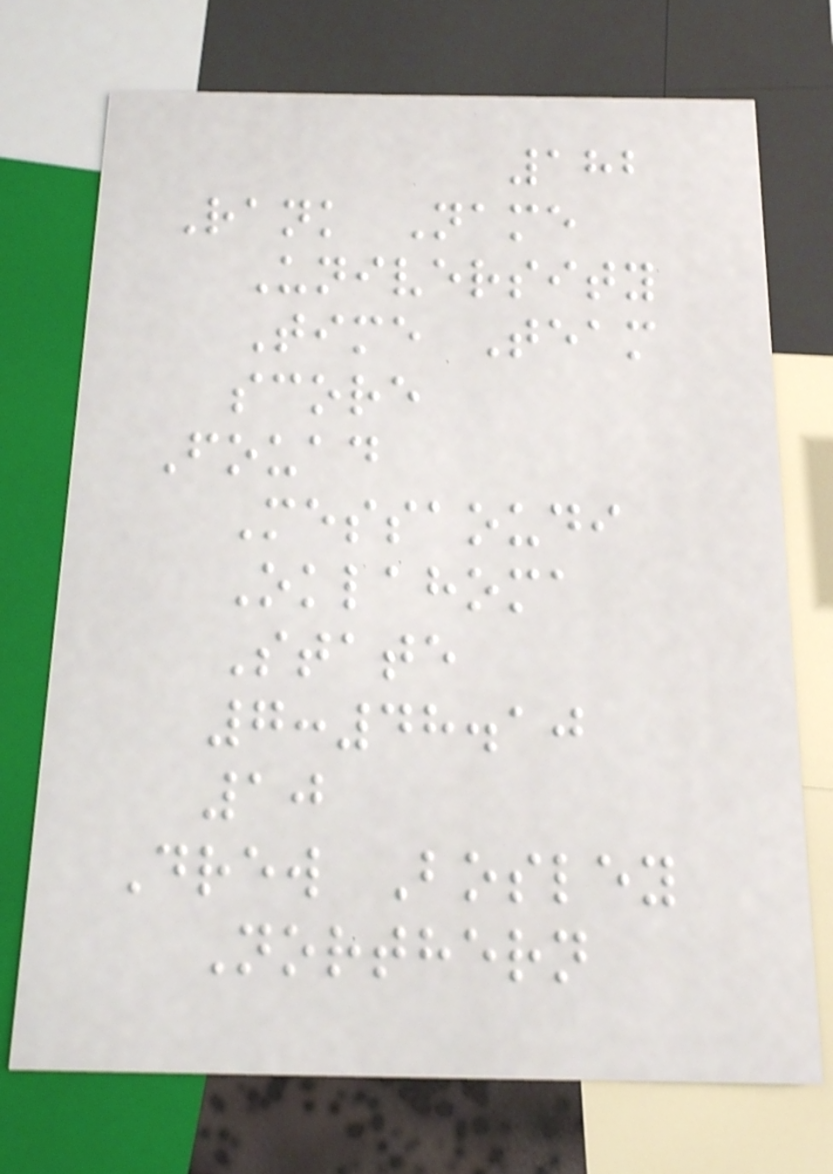182
Rank Name
University
Time Team
score
Fouad
Messaoudi
Oklahoma
State
7:48.10
10
Drew Bosley
Northern
